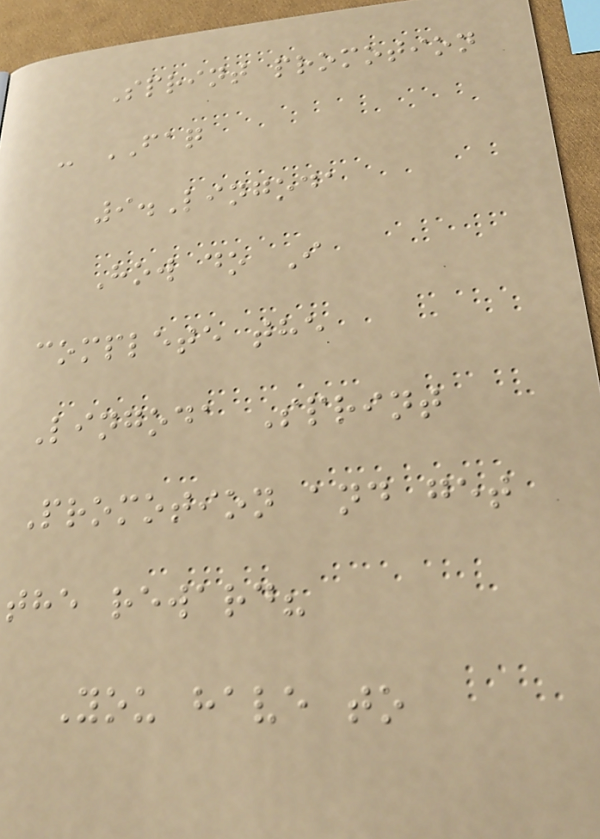Sprint promotion
- FAQ
9.Lingoda
How do I
complete the
Lingoda Sprint
Promotion and get
the reward?
You have to
